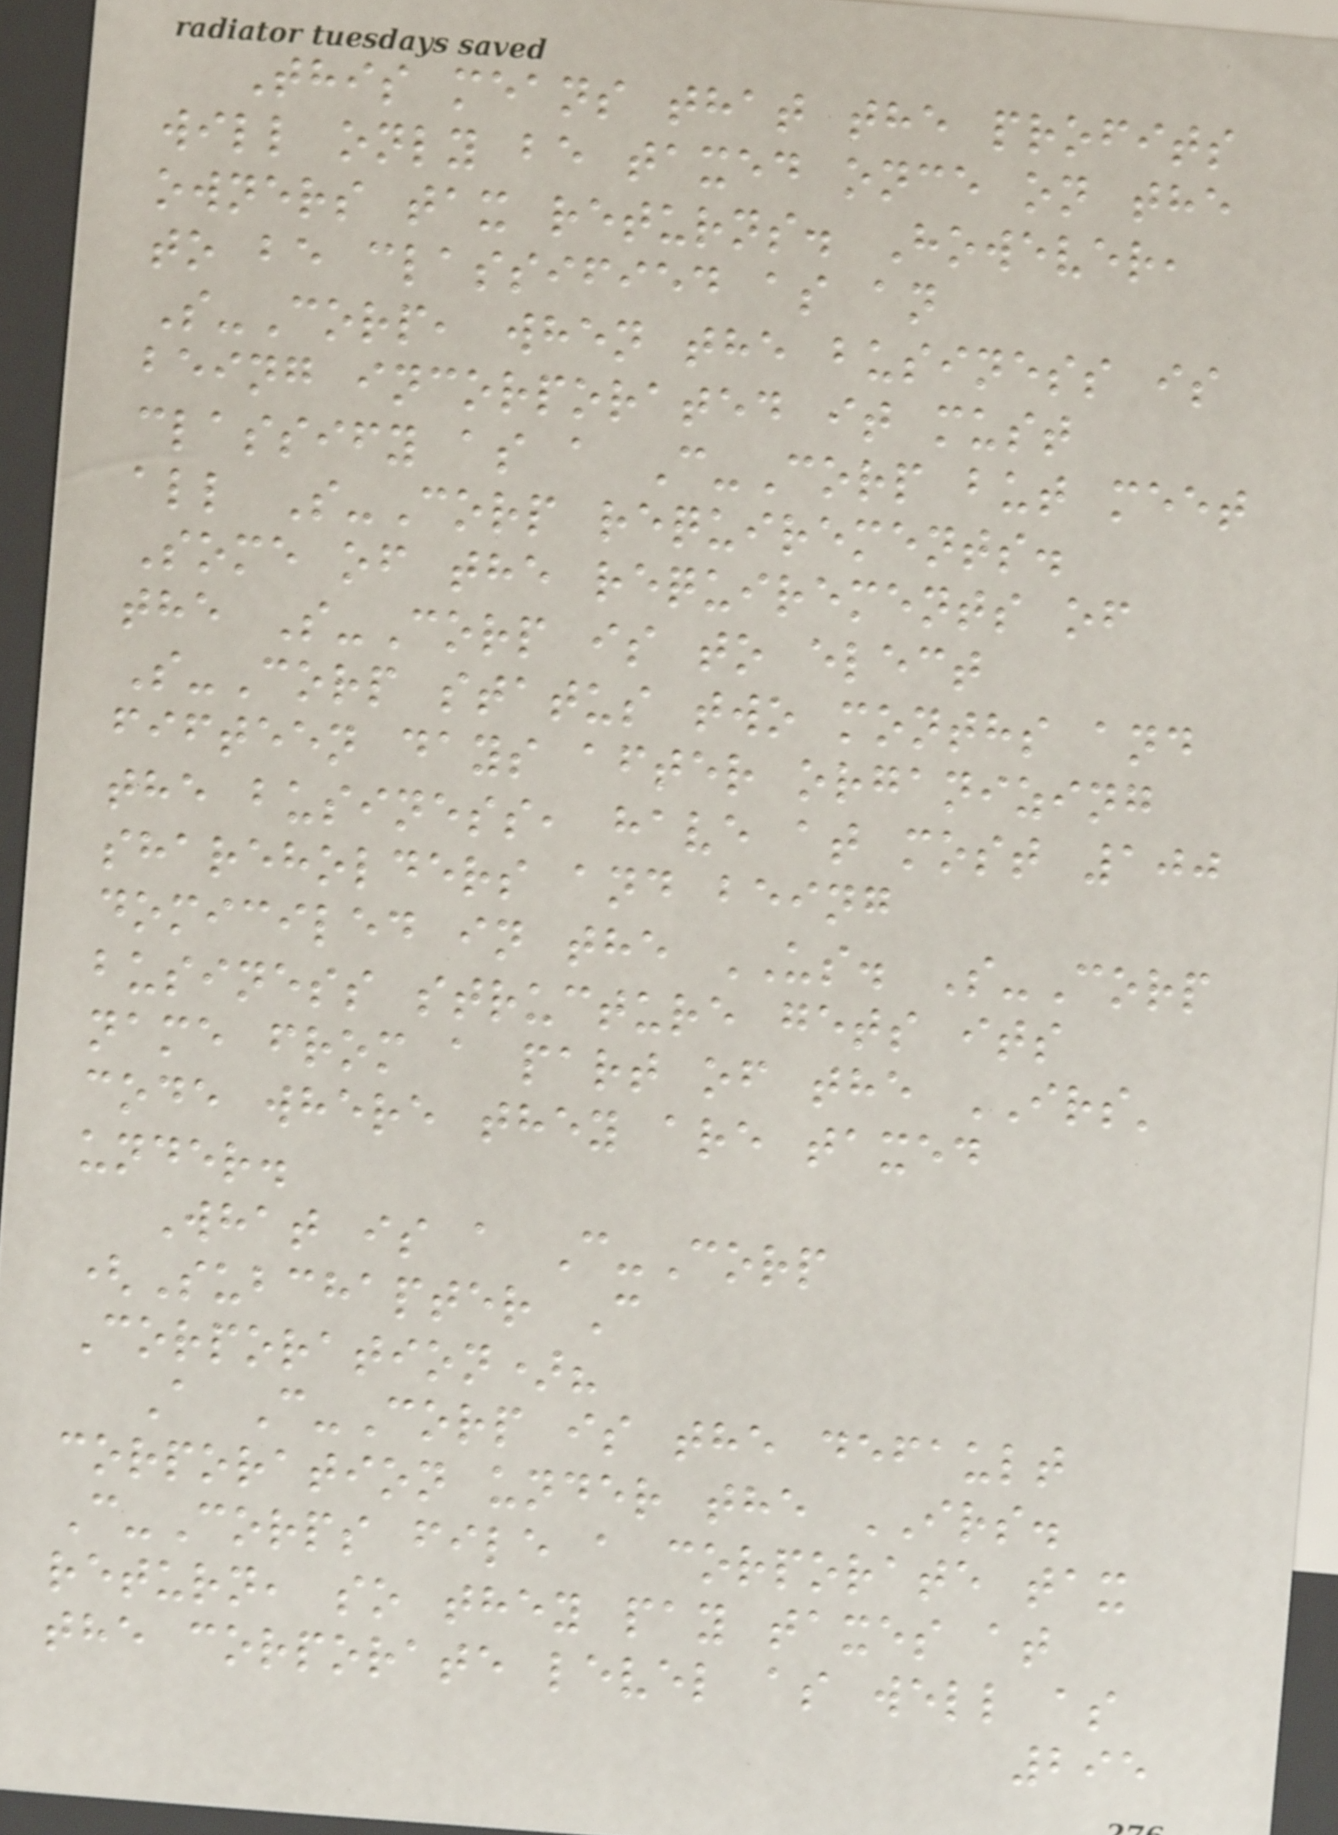This means that the profits
will only be taxed once on the
owners tax returns. However,
to be classified as an
S-Corp, when the business is
being incorporated it must
classify as a C-Corp but meet
all S-Corp requirements.
Some of the requirements of
the S-Corp is to elect
S-Corp status two months and
fifteen days after organizing
the business, have at most 100
shareholders and being
domiciled in the US. S-Corp
business structure gets its
name from a part of the IRS'
code where they are taxed
under.
What is a C-Corp
(Subchapter C
Corporation)?
A C-Corp is the default
corporation under the IRS.
C-Corps file a corporate tax
return, so they pay taxes at
the corporate level as well as
295
